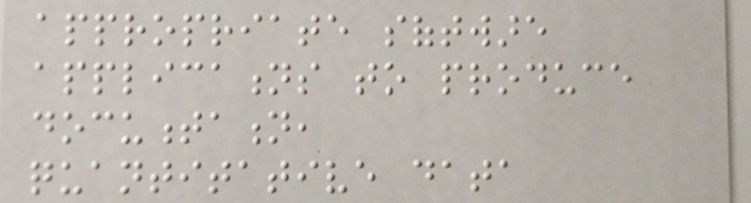appropriate software
applications to produce
documentation,
quantitative data
